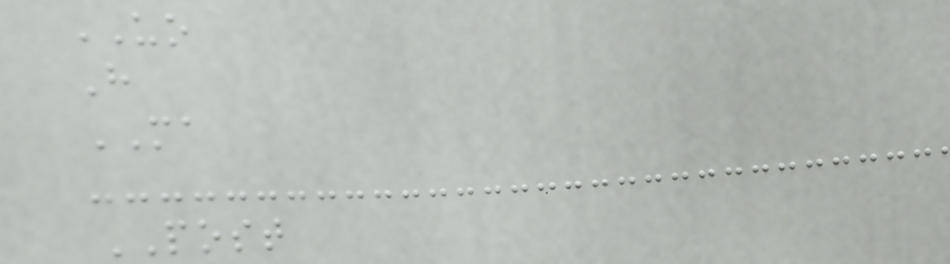UO
H
MA
POST
